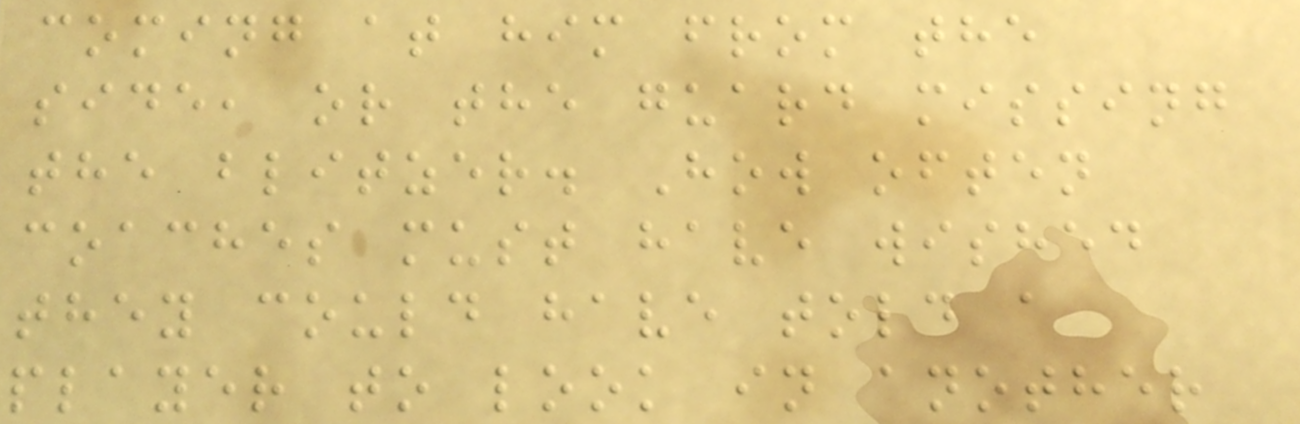coming at him from the
side, or the guard missing
the blitzer. How often
coaches must have wished
they could have told a
player to look in another
